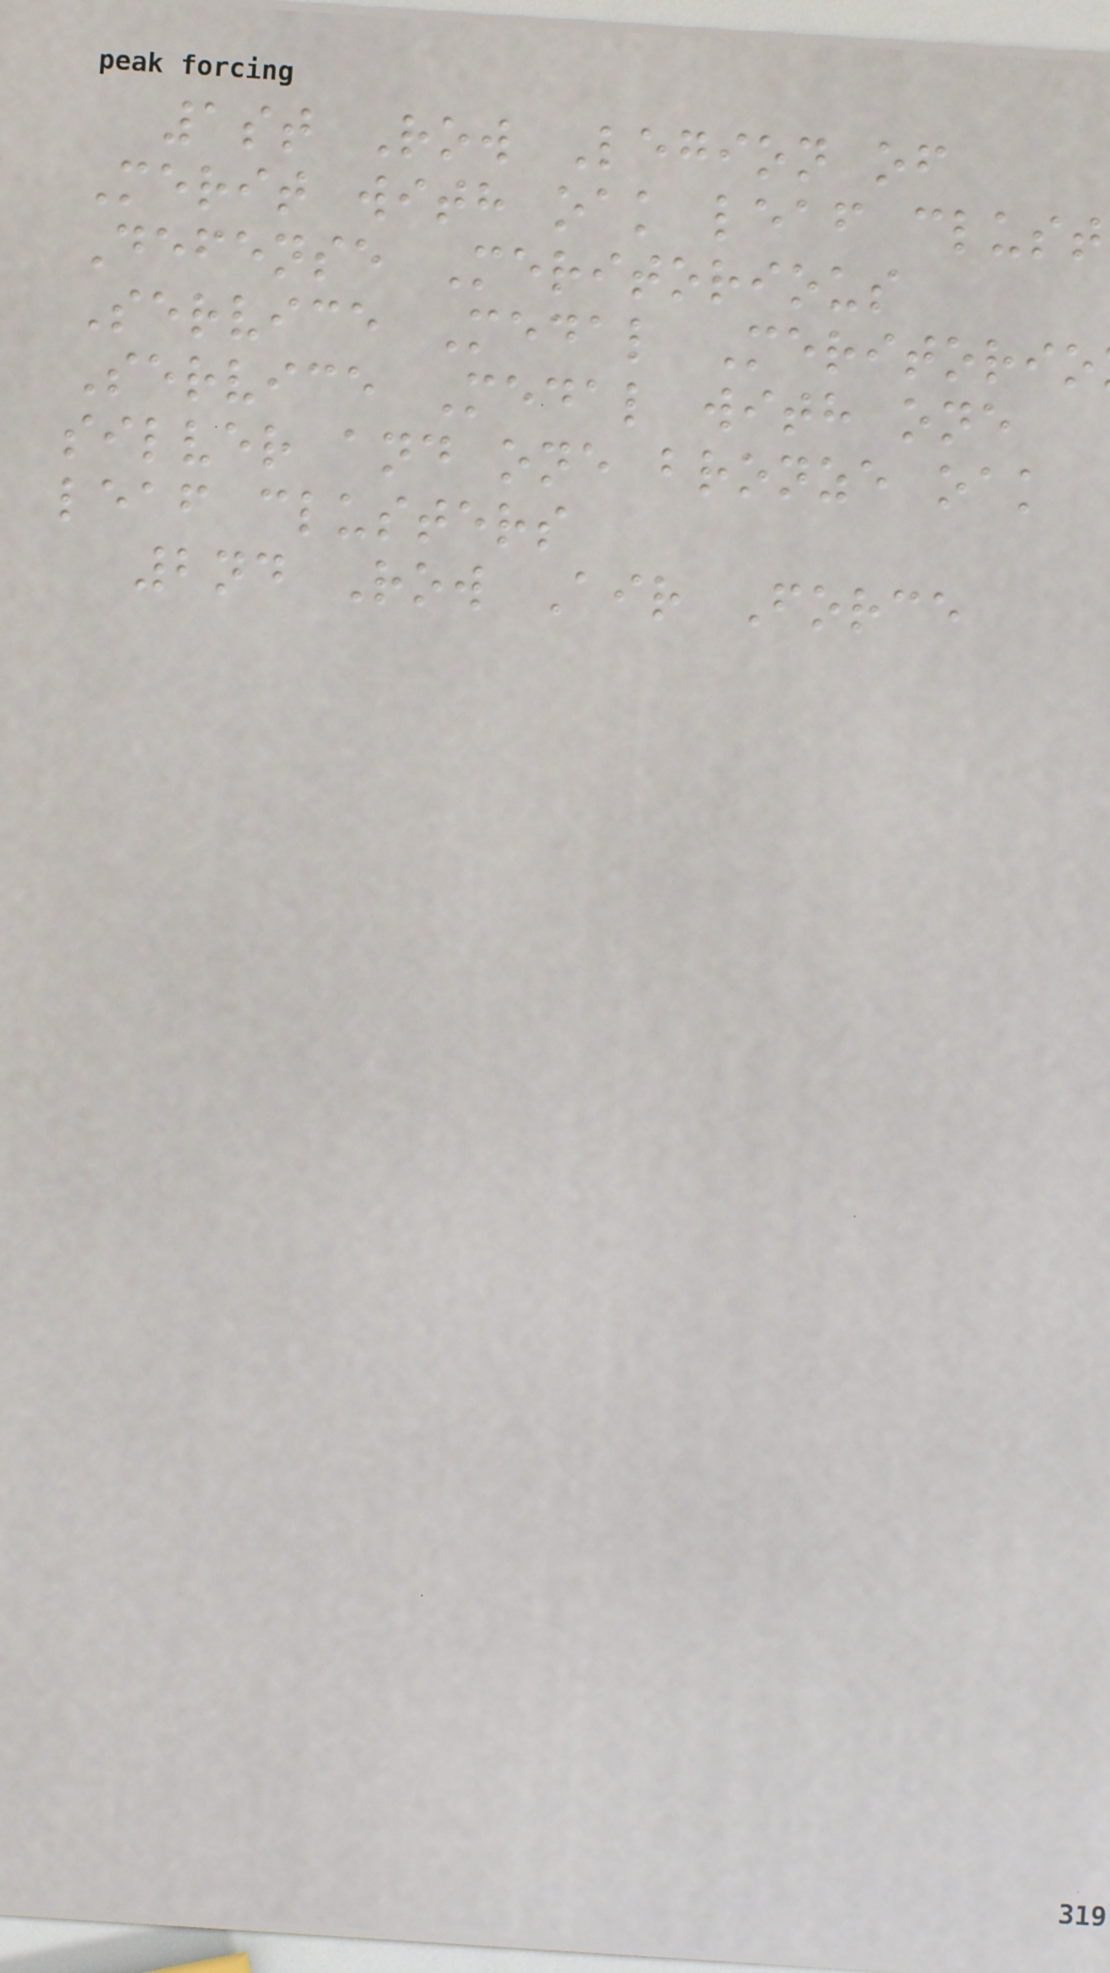1st Row Legion of
Merit with oak leaf clust
Defense Meritorious
Service Medal Meritorio
Service Medal with one
silver and one bronze oak
leaf clusters
2nd Row Air Force
